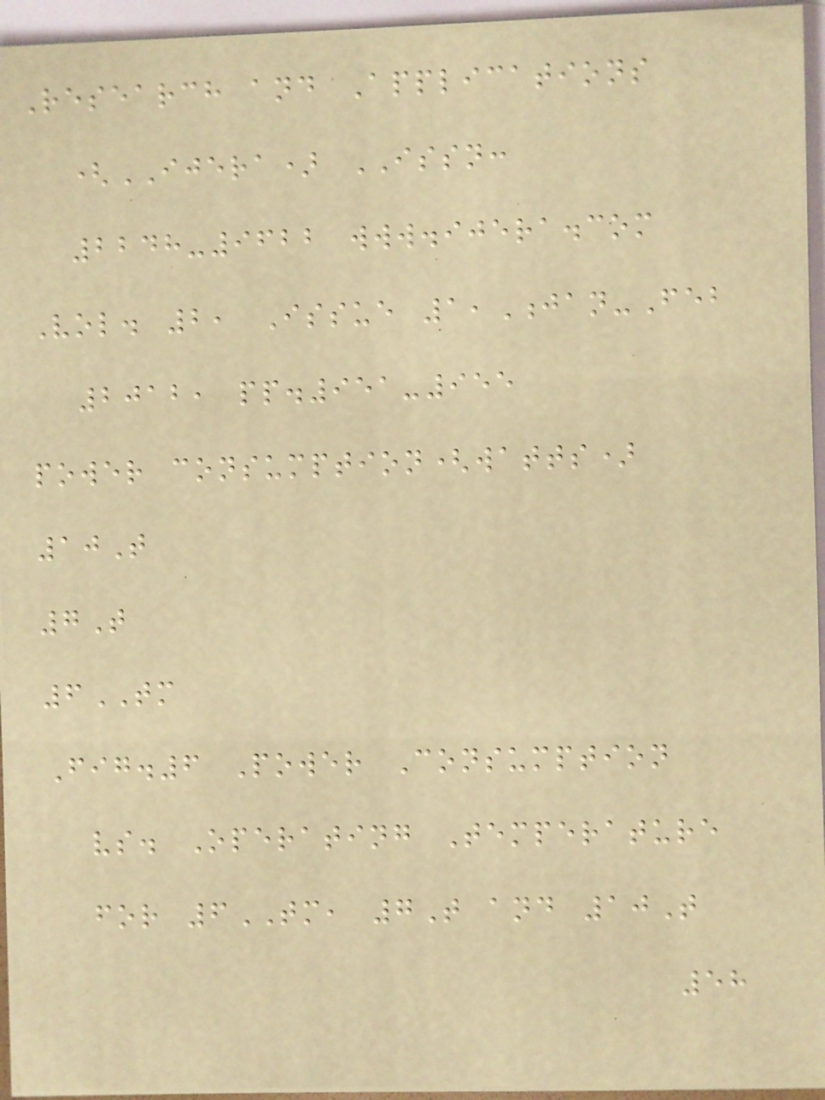Research and Applications
(IJERA) ISSN:
2248-9622 www.ijera.com
Vol. 2, Issue 1,Jan-Feb
2012, pp.951-955
power consumption(watts)
10T
7T
6TM
Fig.6 Power Consumption
vs. Operating Temperature
for 6TM, 7T and 10T
58
